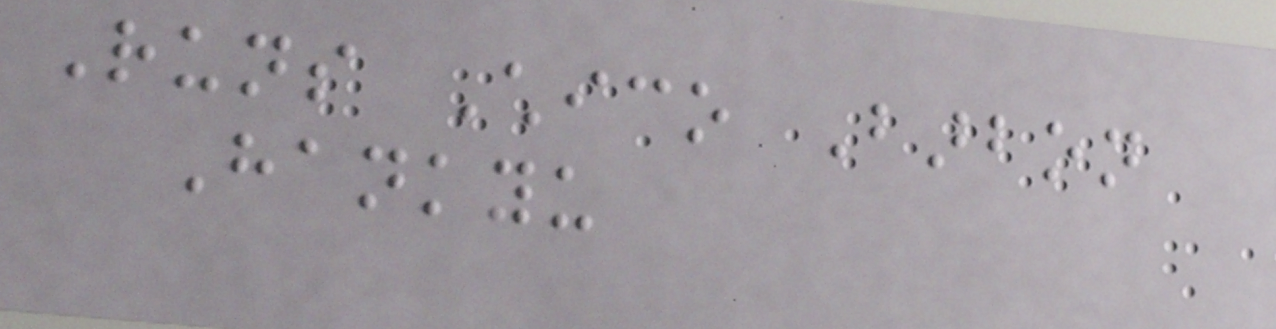Runs Chico Barbon
Hankyu
